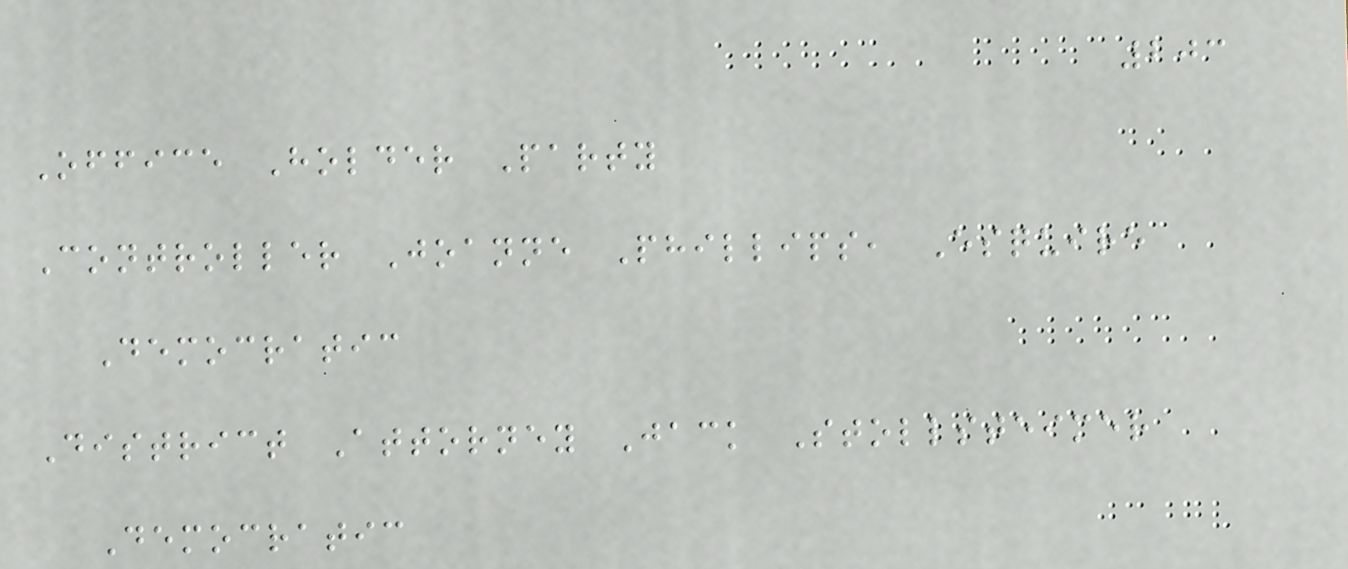203
Office Holder Party
Controller Joanne Phillips, Esquire
Democratic
District Attorney Jack Stollsteimer
Democratic
